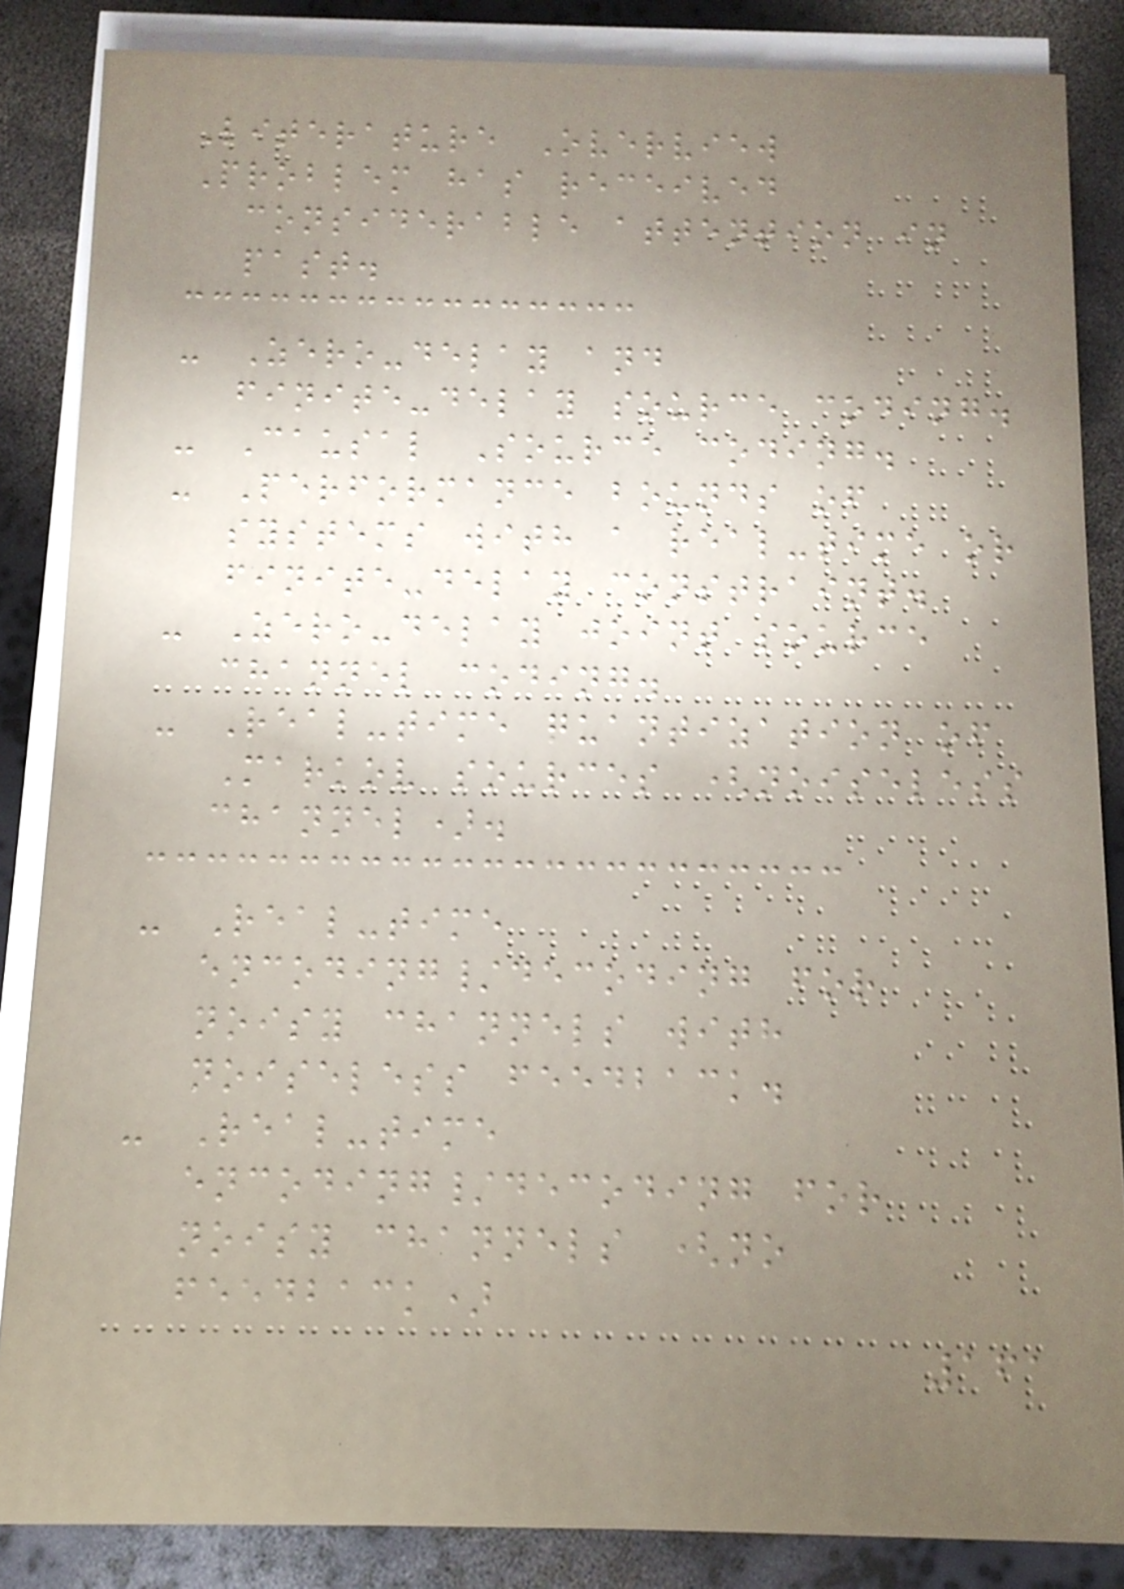Literature Overview
Problem has received
considerable attention in
past.
- Zero-delay and
finite-delay source coding.
- Causal Source coding.
- Performance bounds of
systems with a real-time or
finite-delay constraint.
- Zero-delay joint source
channel coding.
- Real-time quantization of
Markov sources (noiseless
channel).
- Real-time
encoding/decoding for
noisy channels with
noiseless feedback.
- Real-time
encoding/decoding for
noisy channels (no
feedback)
161
